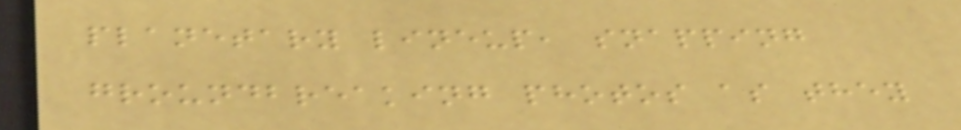planetary lineup, snapping
groundbreaking photos as they
